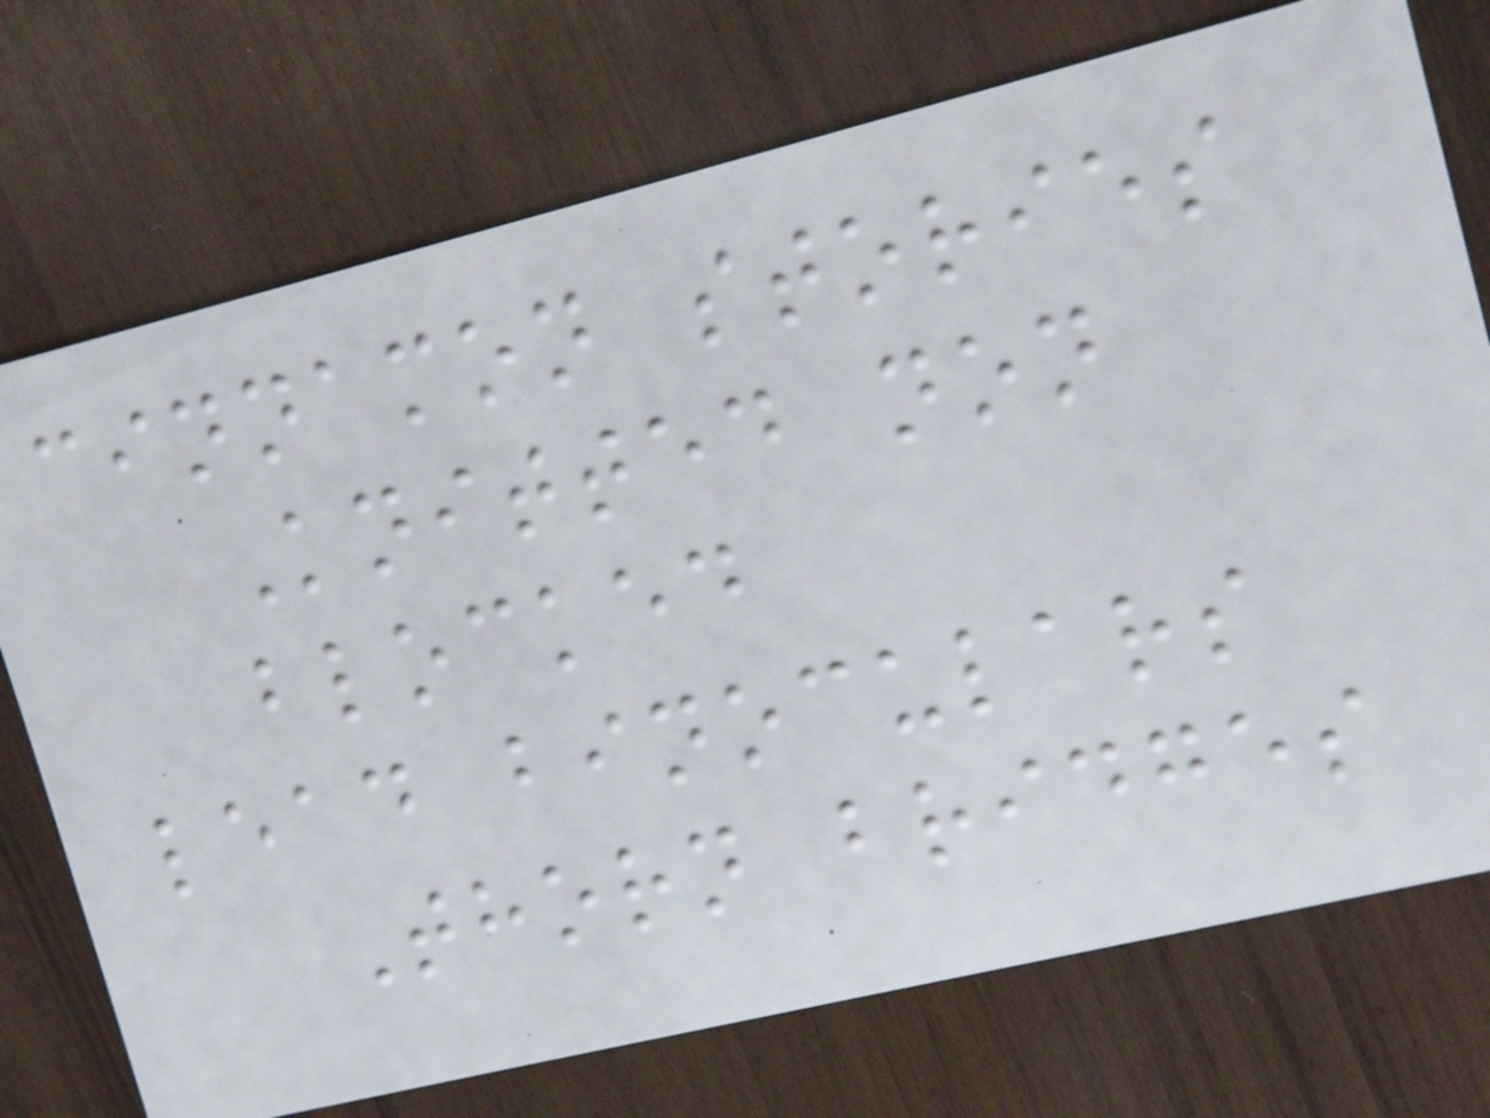cinnamon stories
Knitted non
blocked
lead binoculars
Thorn bridges
